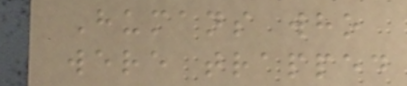Humans who
were trapped
